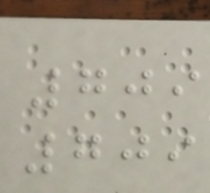709
709
